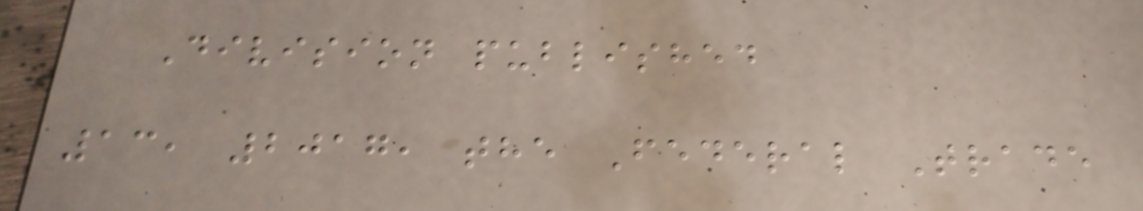Division published
13, 2017, the Federal Trade
